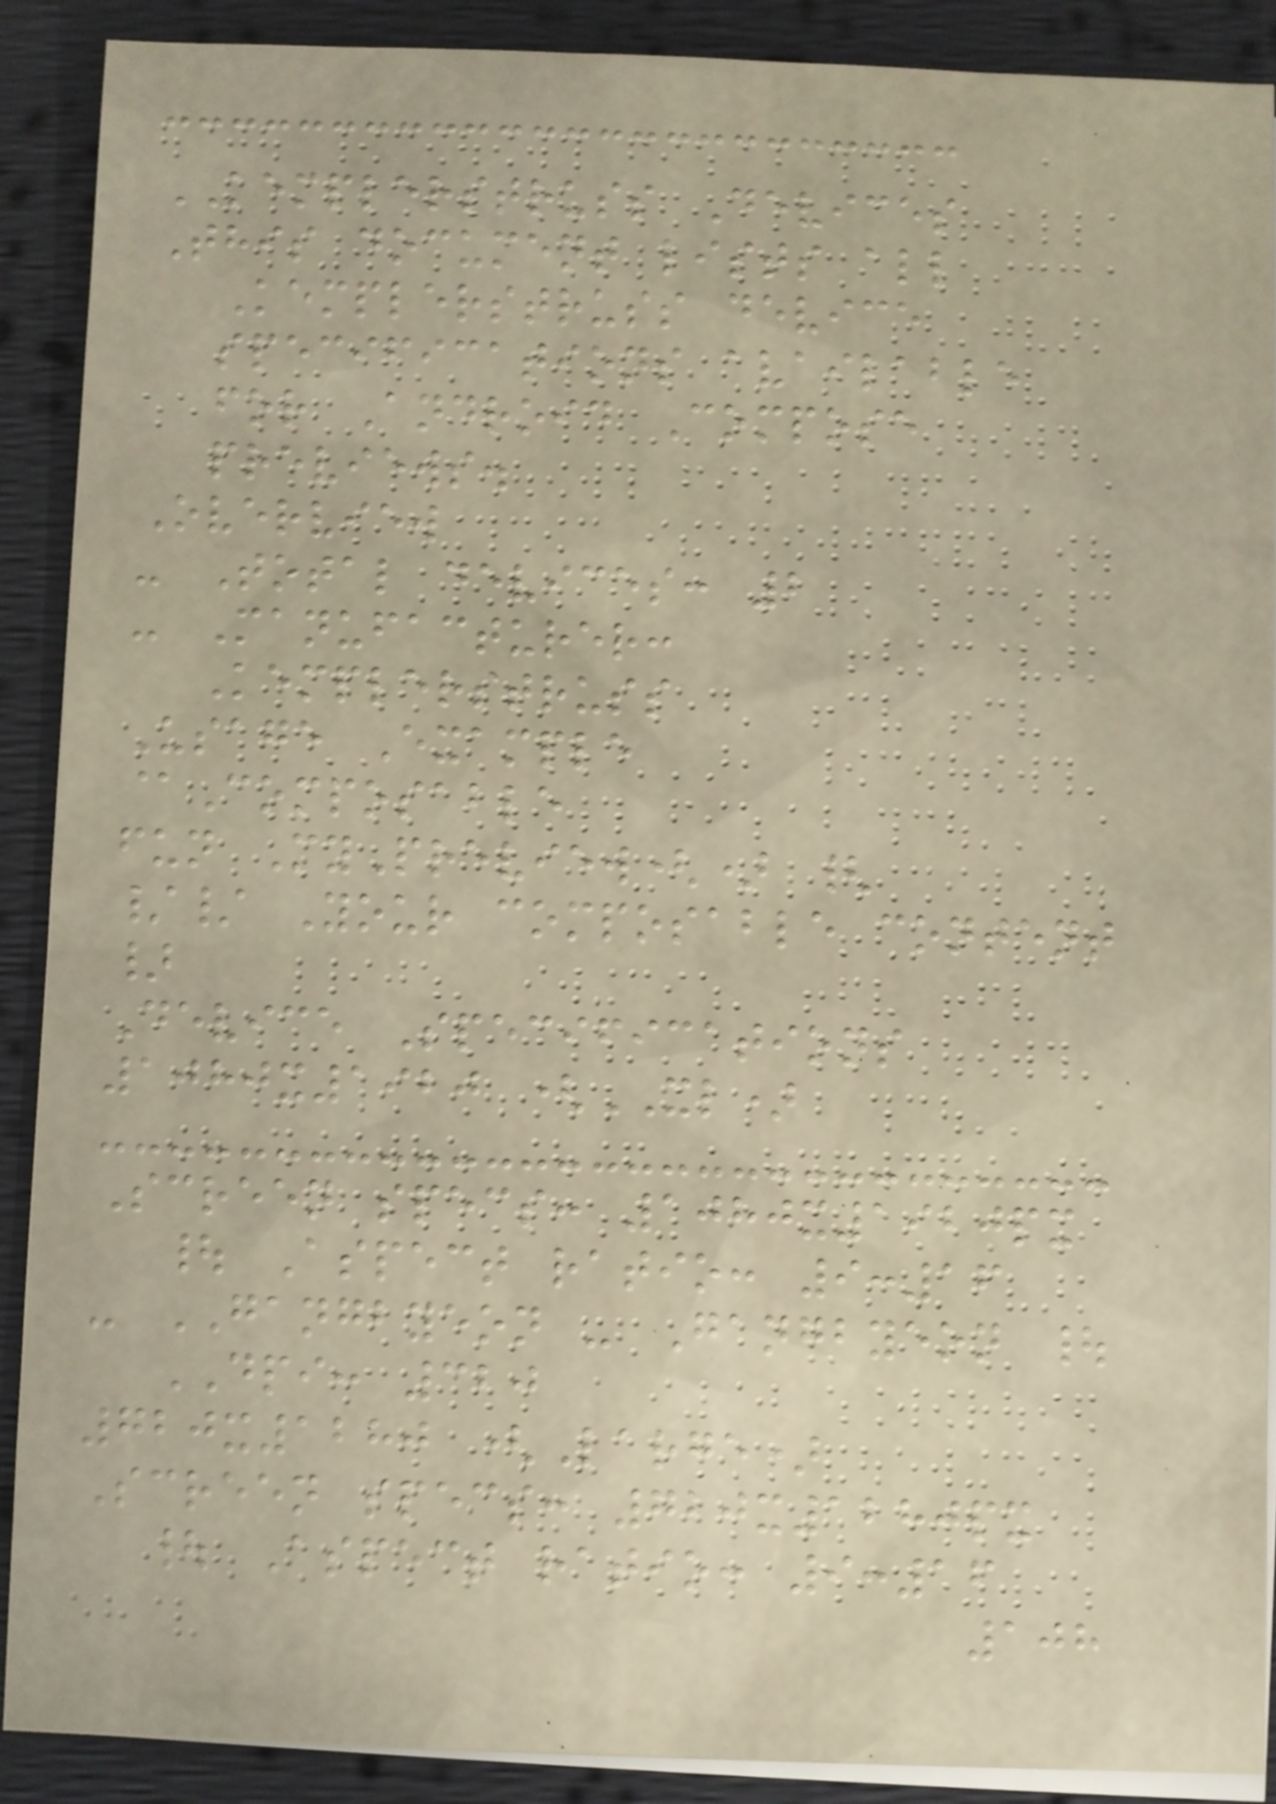KEMPLERSTRUSS Devices
This document lists all
Kemplerstruss device
specifications available
for Android Compose
previews.
Overview
- Total devices: 2
- Manufacturer:
Kemplerstruss
Usage Example
@Composable
fun MyPreview() {
// Your composable content
}
Device Specifications
1080x1920 (XL)
Screen specs: 1080x1920px
| Aspect ratio: 9:16
- GANGBYEON - Gangbyeon |
DPI: 320
720x1280 (Large)
Screen specs: 720x1280px
| Aspect ratio: 9:16
108
